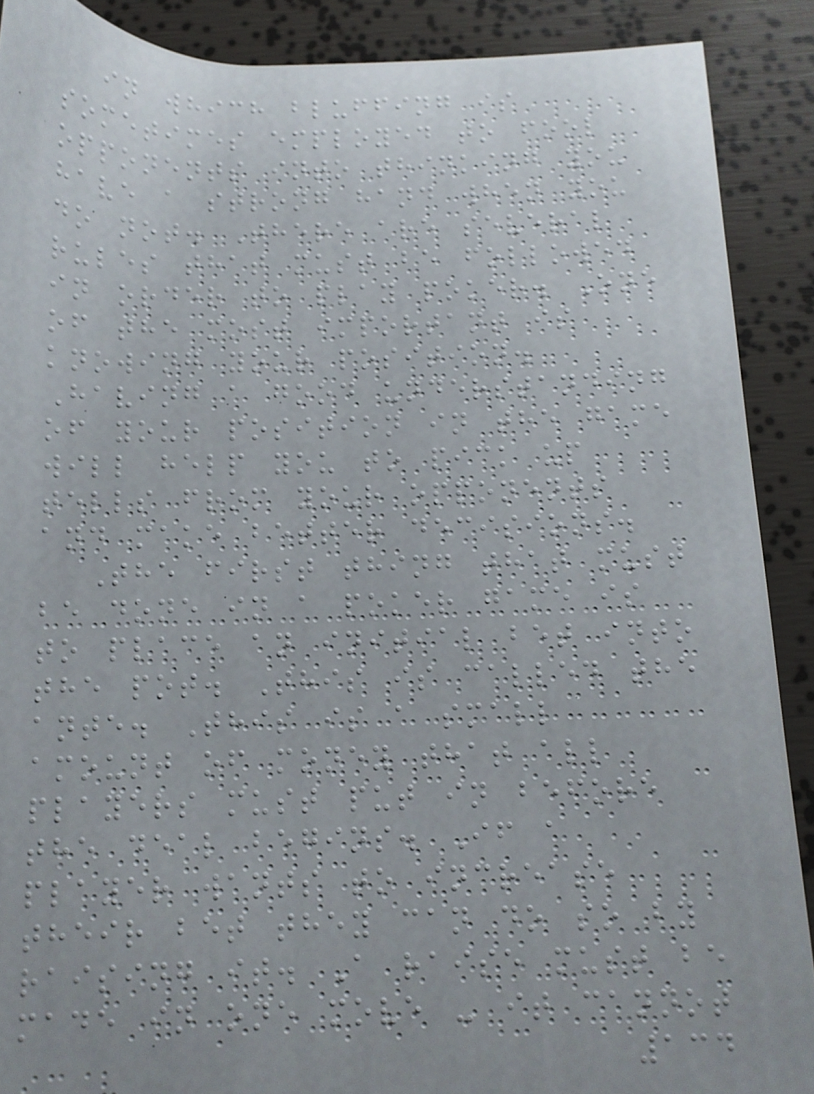in which bluffing is
sometimes employed to fool
opponents into thinking you
have a strong hand when you
do not. There are several
rules that must be followed
in order to play poker. One
of the most important is
knowing your position.
Having a good understanding
of your position in the game
will help you to pick up
tells from your opponents
and make better decisions.
The first thing that must
be done in a poker game is
to place an initial bet into
the pot. This is called the
ante. This is a small
amount of money that all
players must put in before
the deal begins. If a
player wants to increase
their bet they can do so by
raising it. A raise must be
made in one move - it cannot
134
